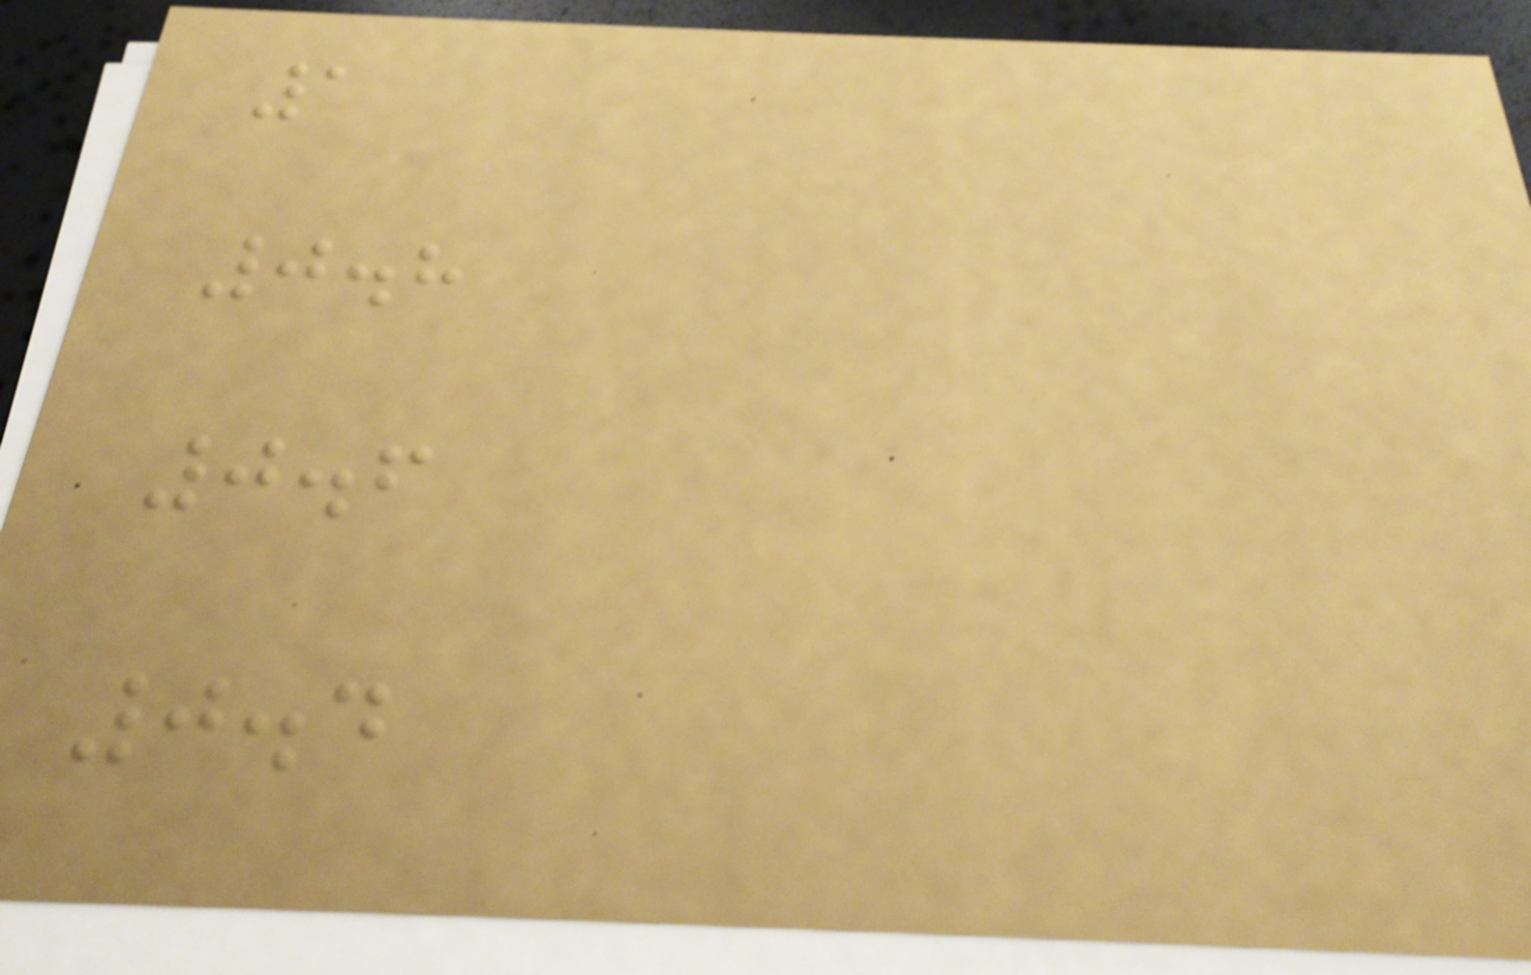1
0.8
0.6
0.4
